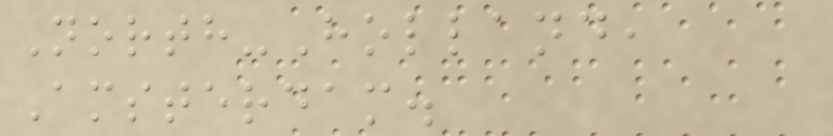North-Holland,
Amsterdam.
